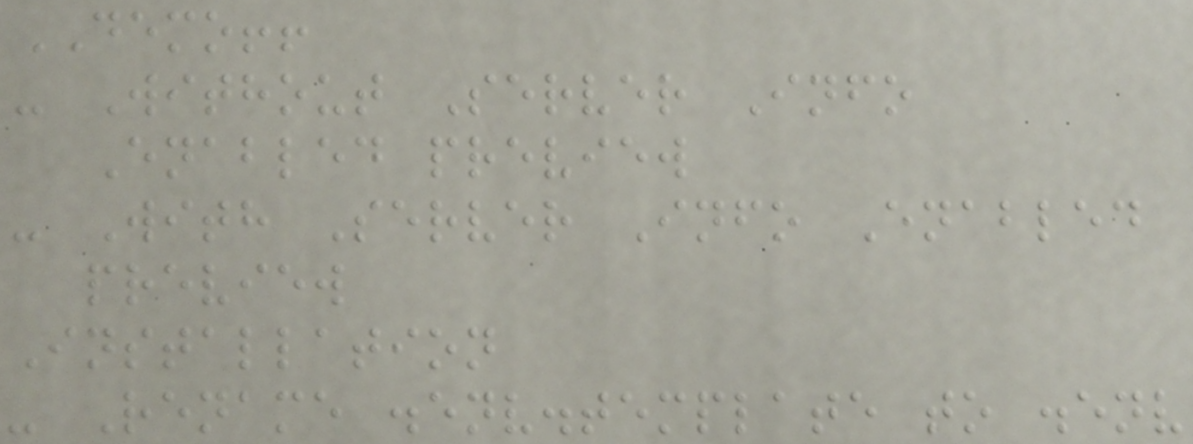DEMO!!
- Without Server Info
Enabled preview
- With Server Info Enabled
preview
Installation
- Rename .env.template to .env
